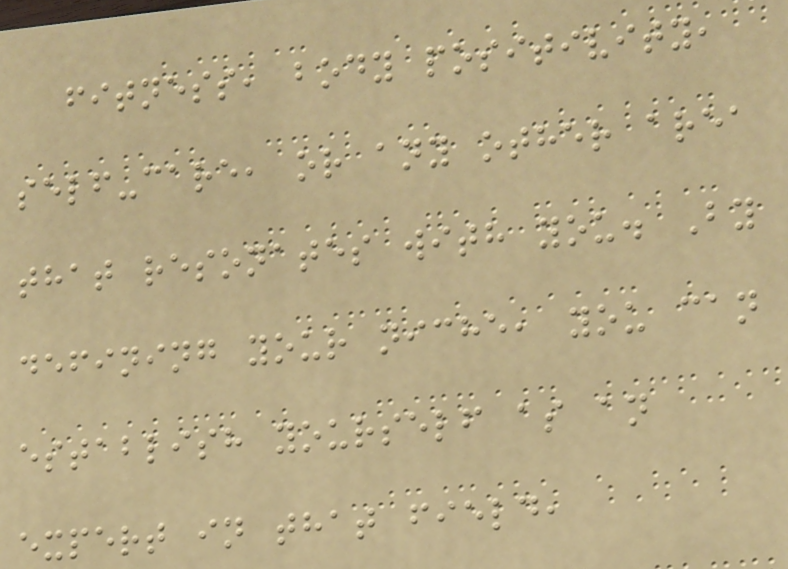fitness, body positivity,
self-care, or any other area
that resonates with you. By
defining your niche, you can
establish yourself as an
expert in that field,
